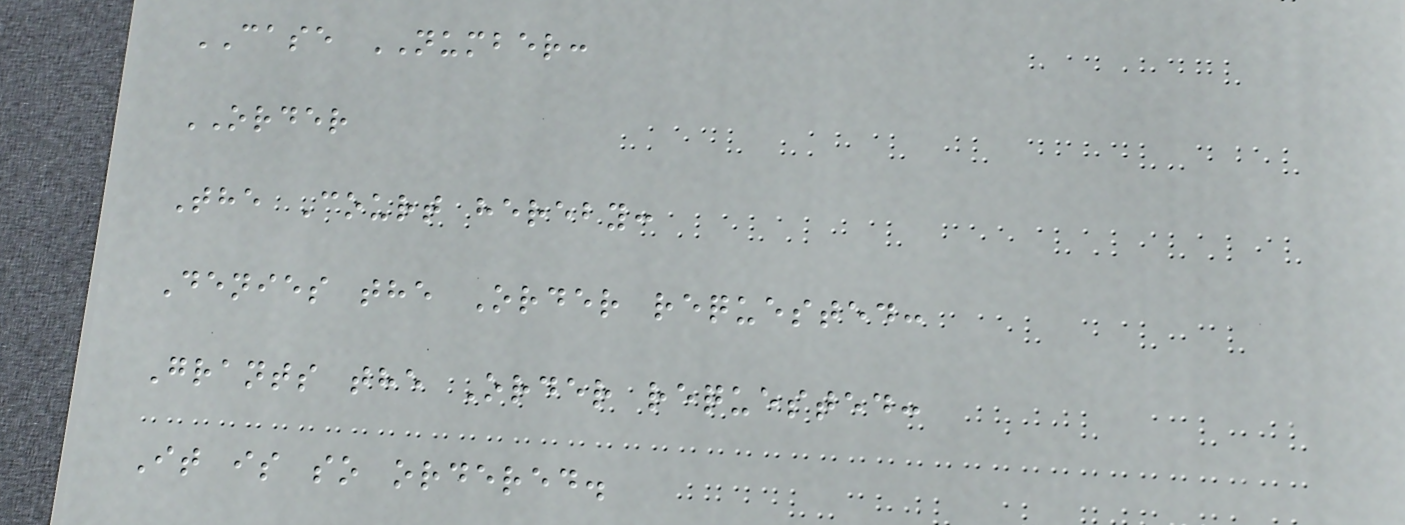CASE NUMBER:
ORDER
The Court hereby:
Denies the Order requested:
Grants the Order requested:
It is so ordered.
